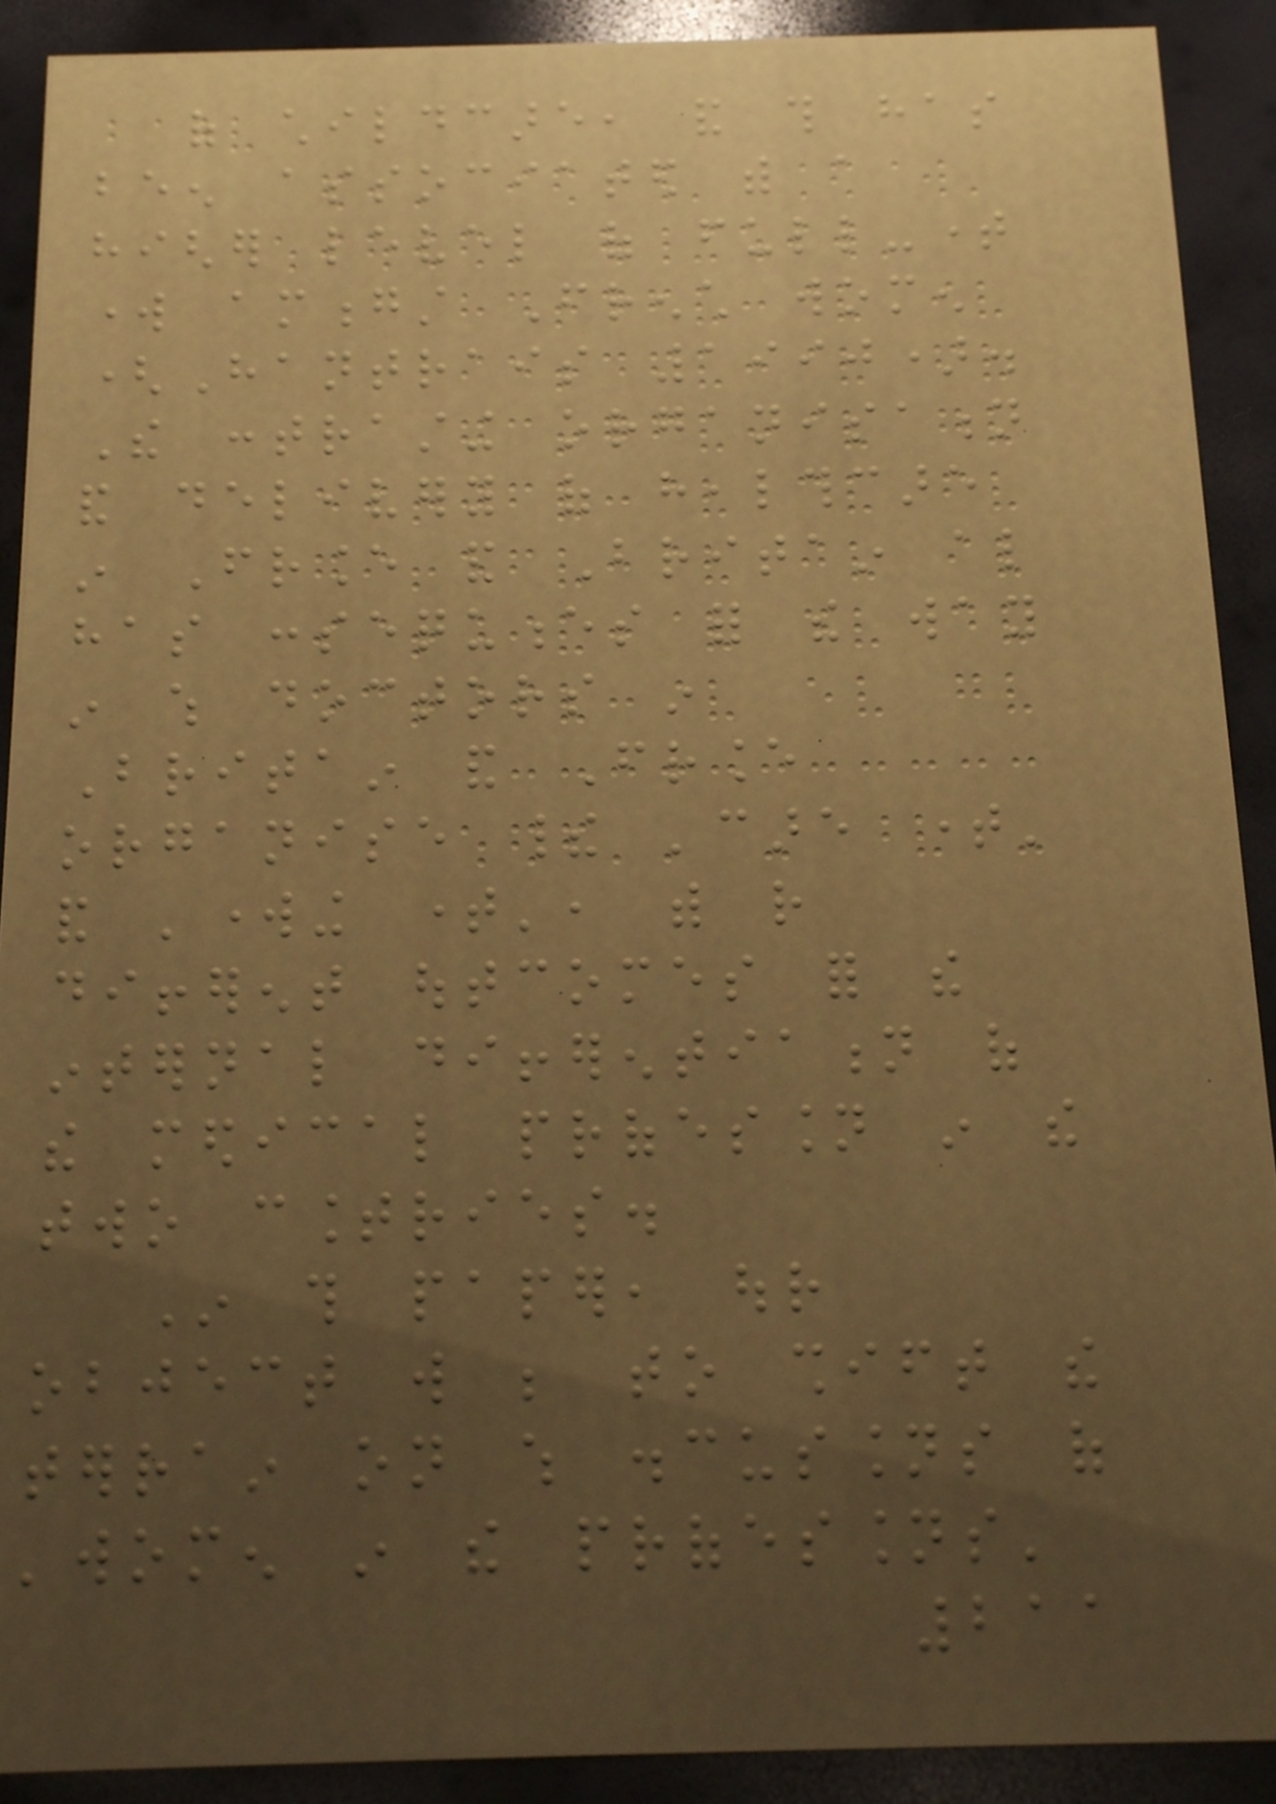of childcare, and this has
been associated with a
higher level of full-time
work amongst French women
(Hantrais 1990).
The contrasting organisation
and delivery of healthcare
in France and Britain also
has consequences for the way
in which doctors in
Britain and France
organise their 'care time'
and 'working time', with rather
different outcomes for the
internal differentiation of
the medical profession in the
two countries.
In this paper, our
object will be to shift the
terrain on which discussions of
'women in the professions'
211
